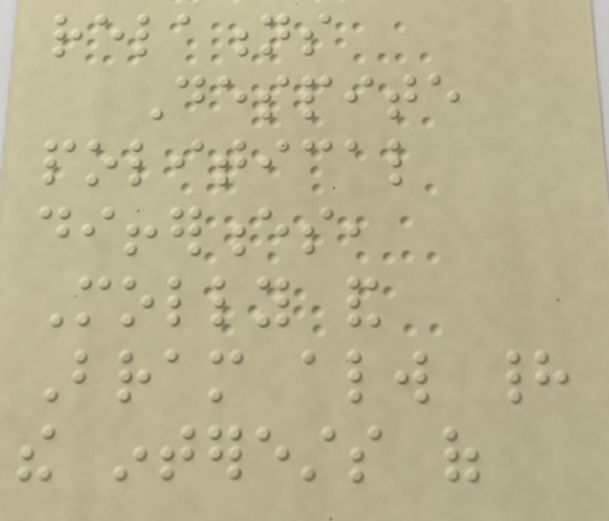relations
Despite
political
differences,
Molly and
Bram always had
the interests of
